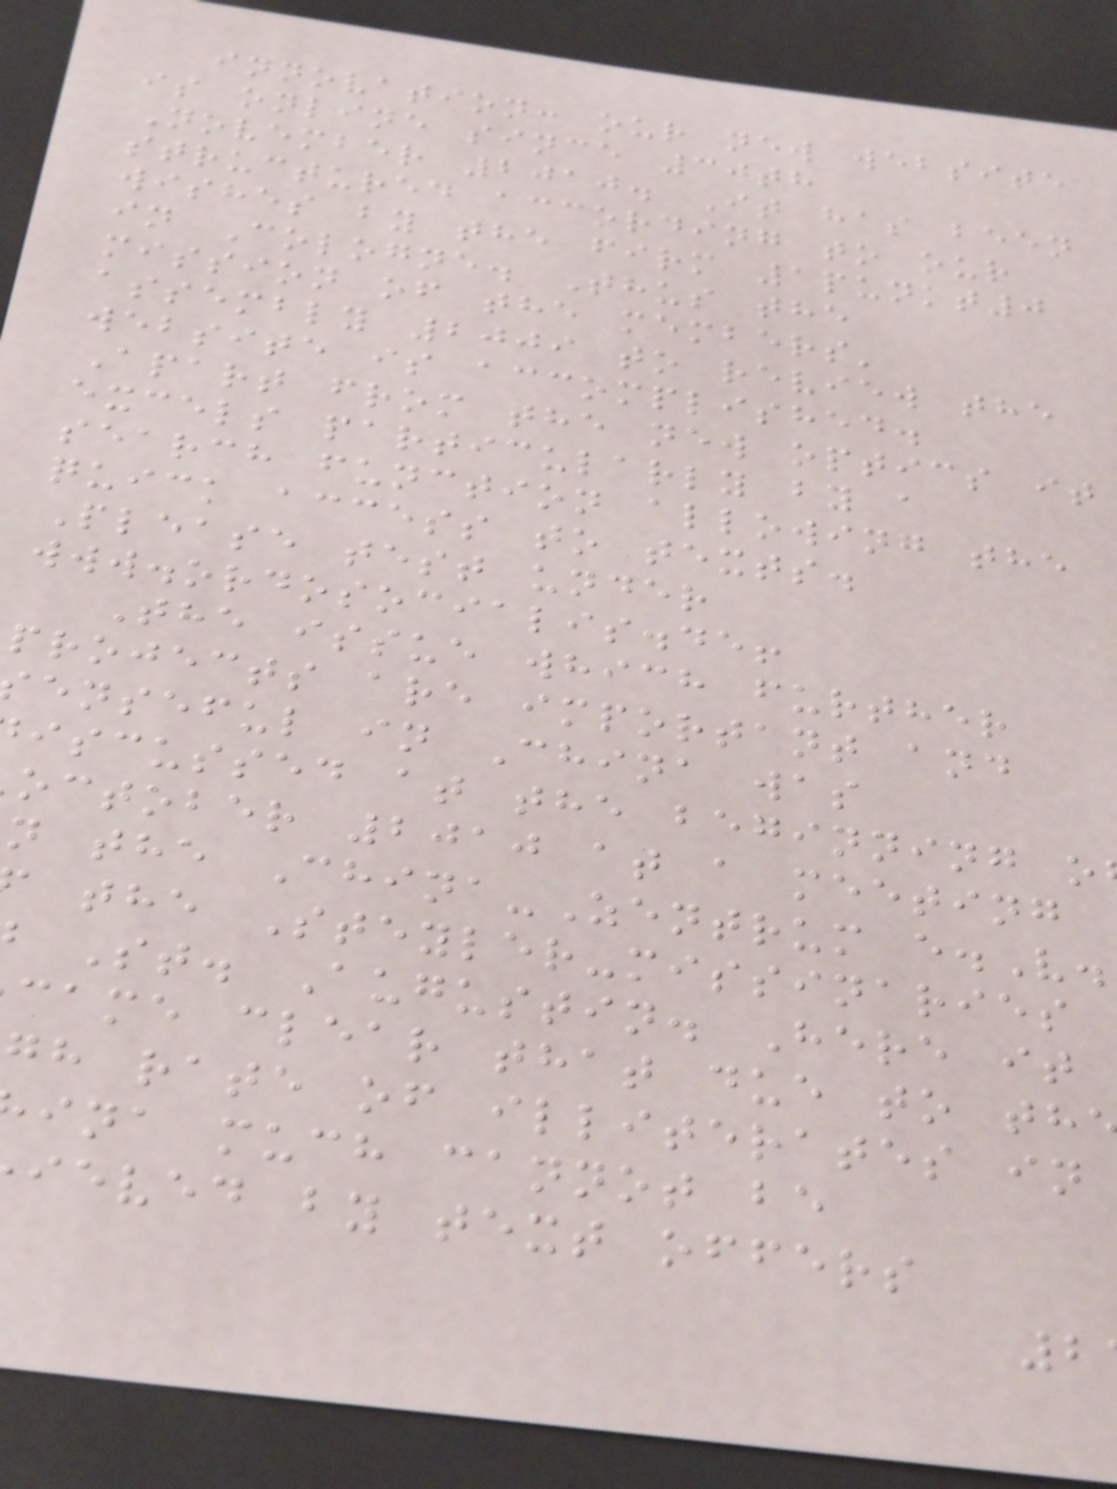innovation: our new website
is online since 30th
November 2010. It has been
structured according to our
wishes by the firm 1punkt0
in Cologne. Thus the
mission of the members'
assembly 2009 to review the
website is accomplished.
Apart from the new optics it
excels particularly by a
search function allowing the
quick access to texts.
Please test under
www.ordosocialis.de!
The issue which further
projects are important and
enseful in China was
iscussed at the beginning o
october 2010 at a meeting
n the China-Zentrum e.V.
the Steyler-missinaries
St. Augustin. Here it
came clear that due to th
gh rate of illiterates in
ina much cannot be
ieved by text offers
